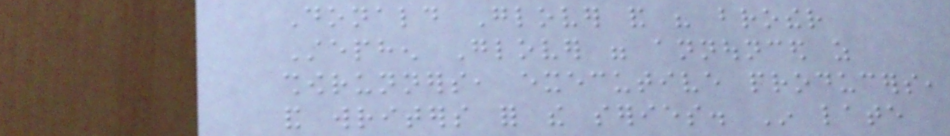Donald Glover and his brother
Stephen Glover were announced as
showrunners, executive producers,
and writers for the series. In late
